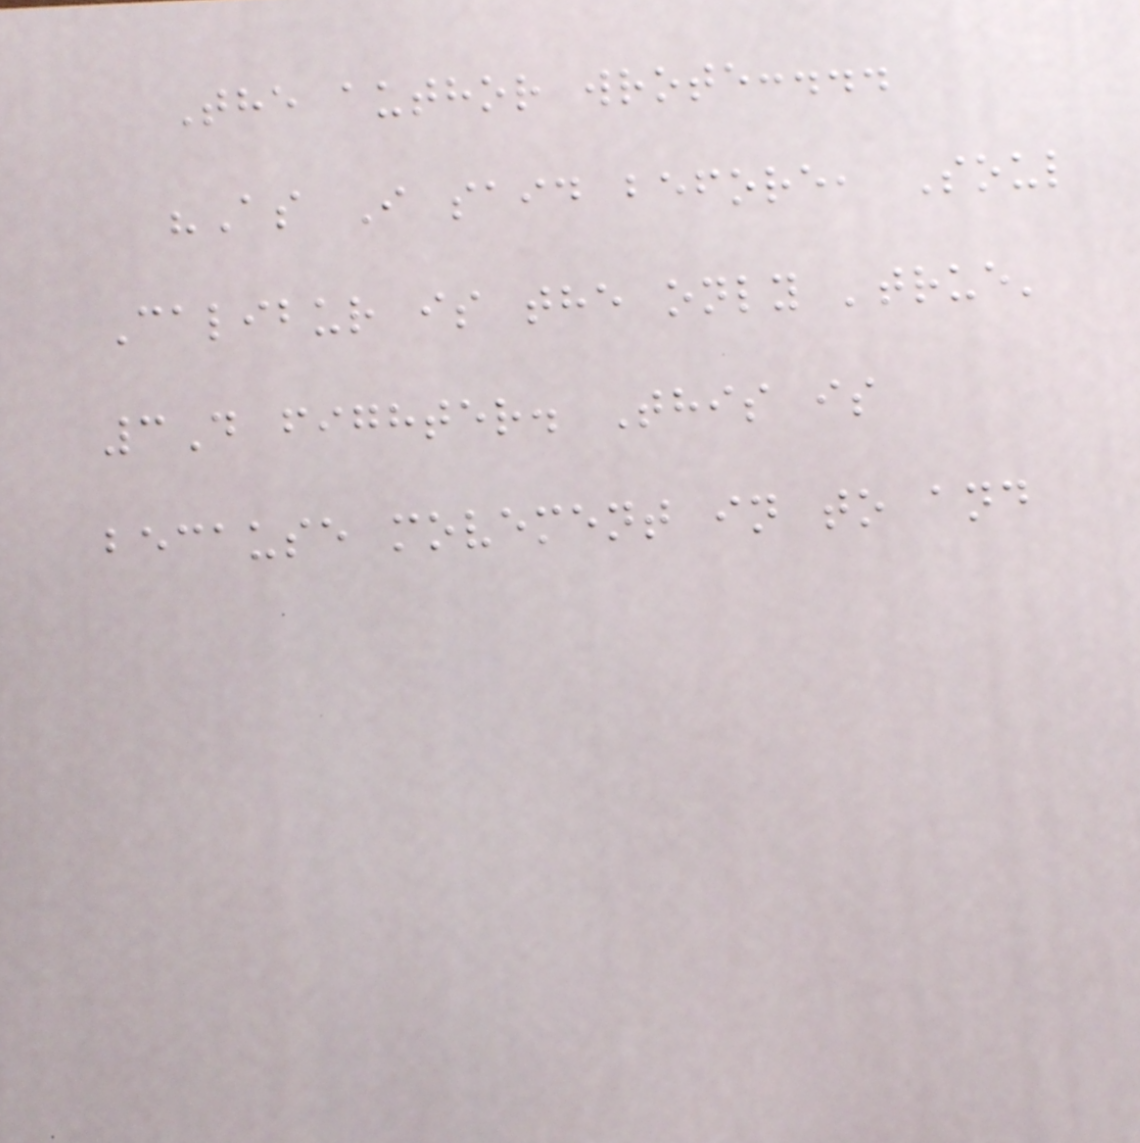The author wrote:...
"As I said before, Soul
Calibur is the only 'true'
3D fighter. This is
because movement in to and
